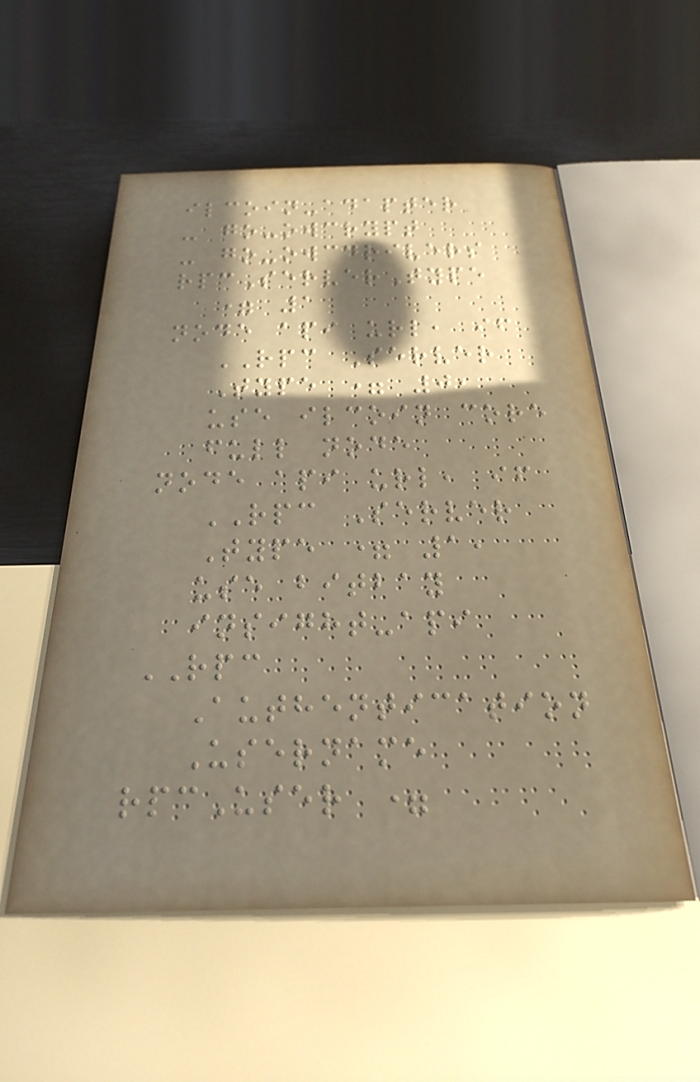ilcoin-adapter
- go-owcrypt
- go-owcdrivers
rpcServerType
= 1
node api url, if
RPC Server
Type = 0,
use ilcoin core
full node
node api url, if
RPC Server
Type = 1,
use bitbay
insight-api
RPC
Authentication
Username
rpcUser =
